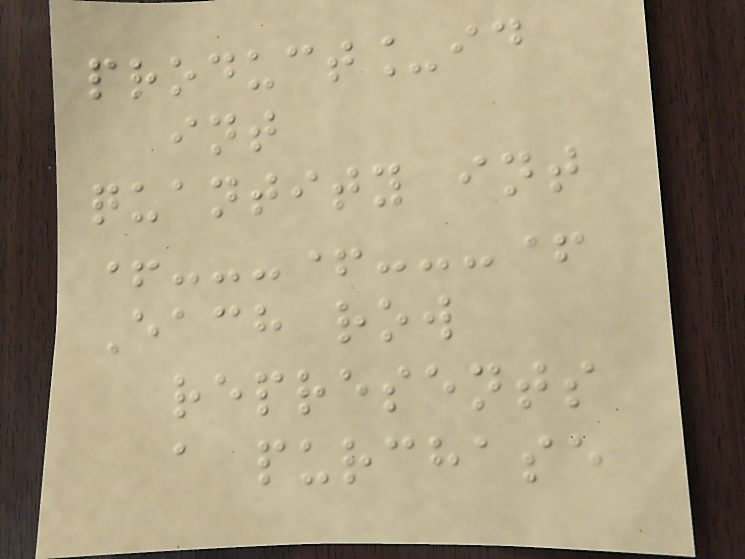product_id
int
quantity int
+---+---+
Each row
represents
a purchase
